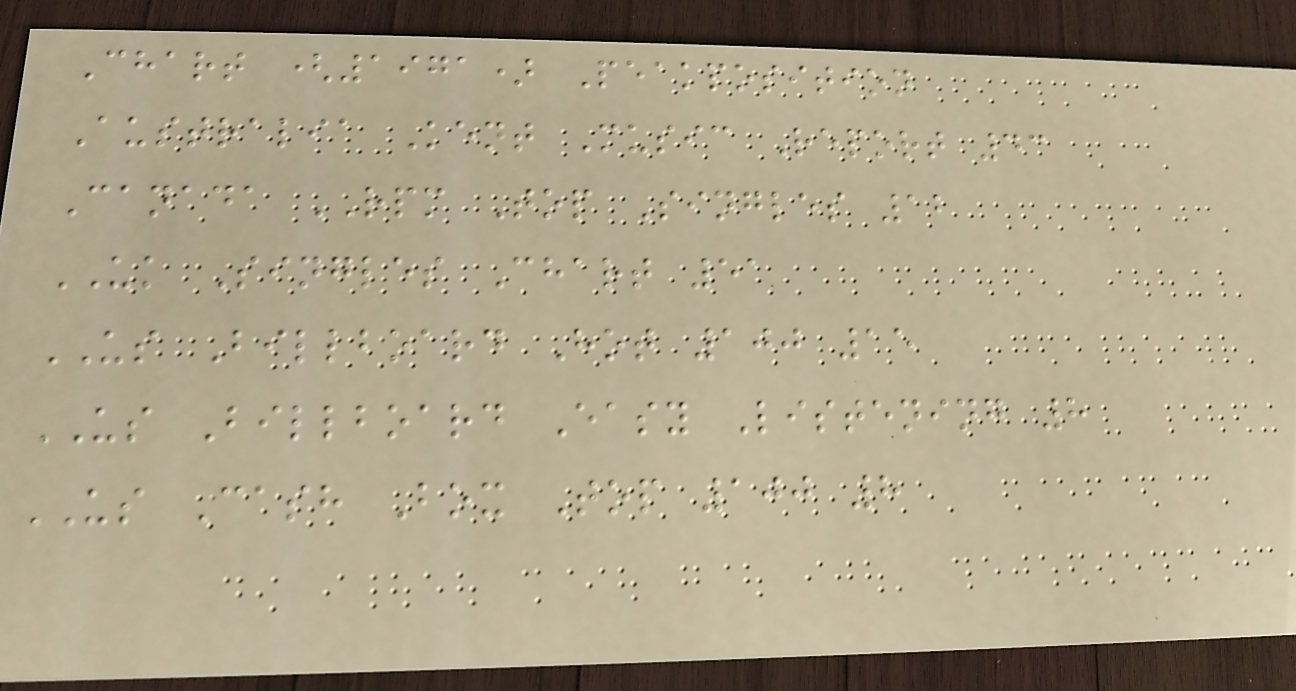Chart (1971) Peakposition
Australia Kent Music Report 43
Canada RPM Top Singles 12
UK Singles Chart 51
US Billboard Hot 100 15
US Billboard Easy Listening 8
US Cash Box Top 100 8
